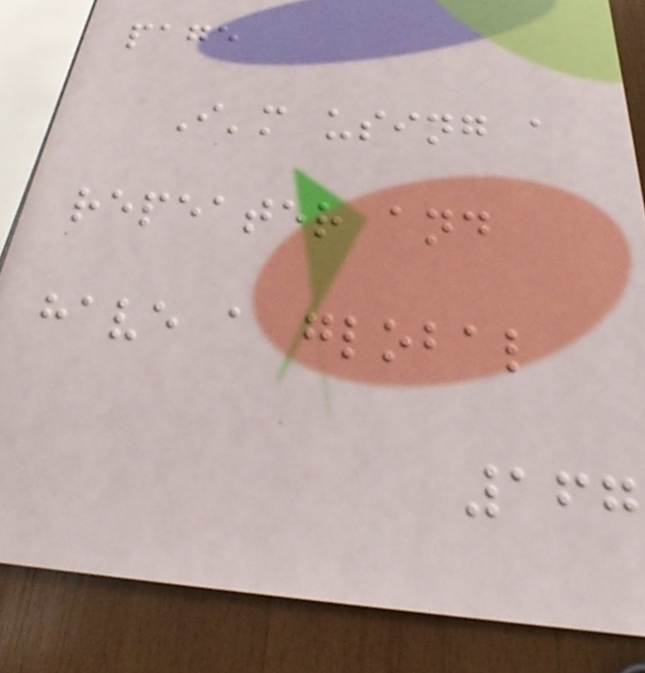page
I'm using a
repeater and
have a global
167
